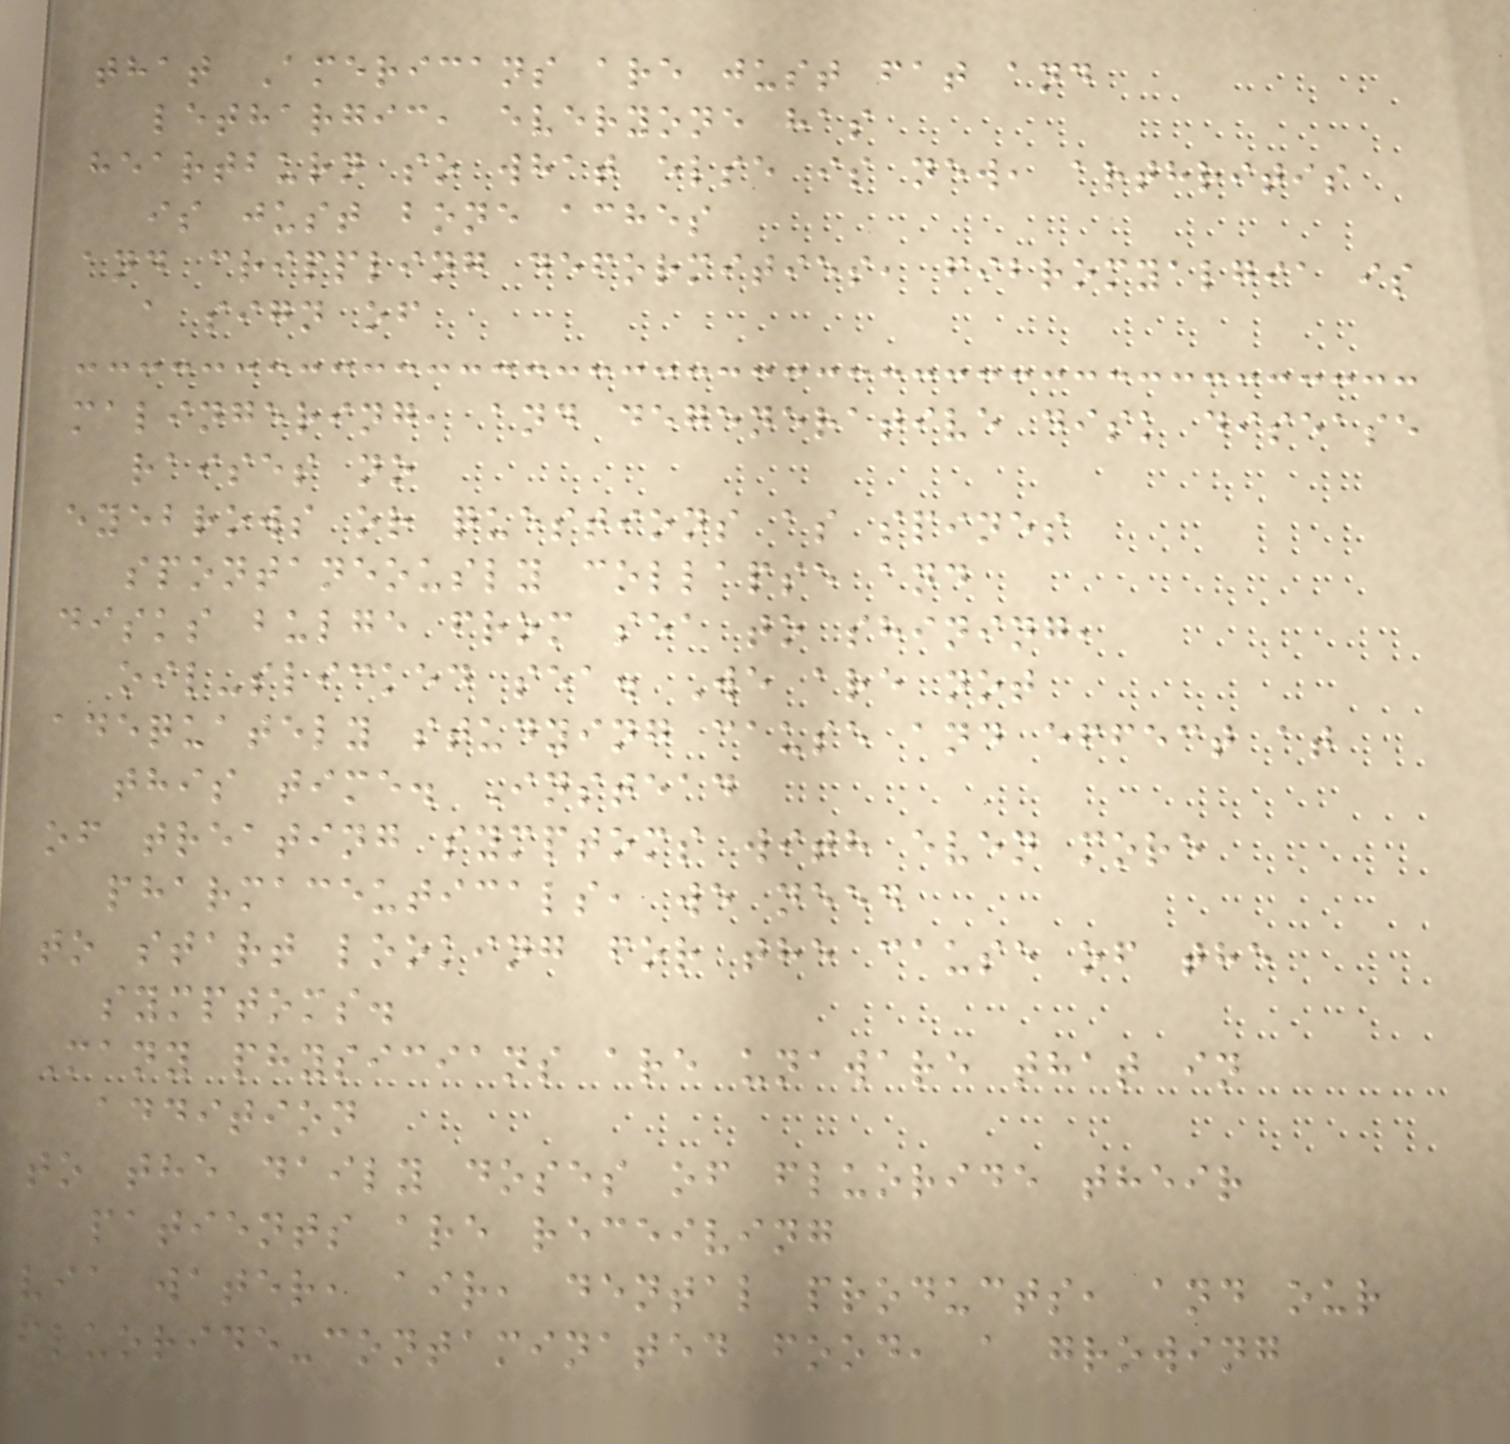that Americans are just fat and
lethargic, everyone has
heartburn so what else is new, arthritis
is just bone aches
and crippling deformities, fibromyalgia is
a sign of
malingering, and degenerative disk disease
raises no
eyebrows or questions as spines
spontaneously collapse and
disks bulge from sea to shining,
oil-slicked sea. We are not
adequately studying cause and effect at
this time. Instead
of treating symptoms with even more
pharmaceuticals, we need
to start looking for the cause of the
symptoms.
Many physicians are unaware that in
addition
to the daily doses of fluoride their
patients are receiving
via water, air, dental products, and our
fluoride-contaminated food, a growing
